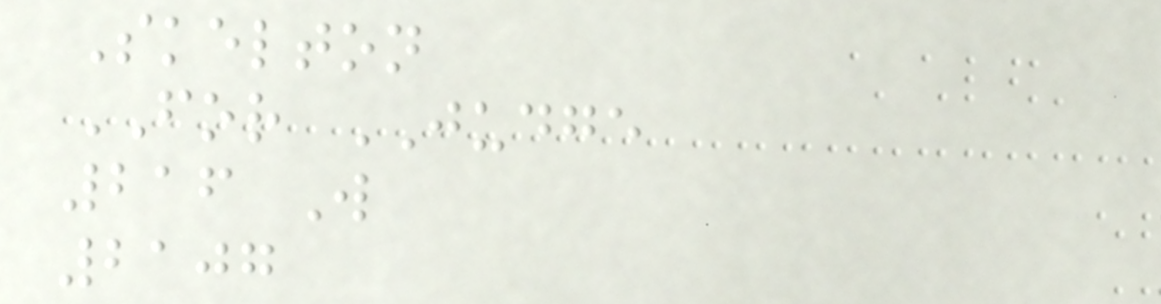Skelton
FOR JUDGE
216 W
2107
